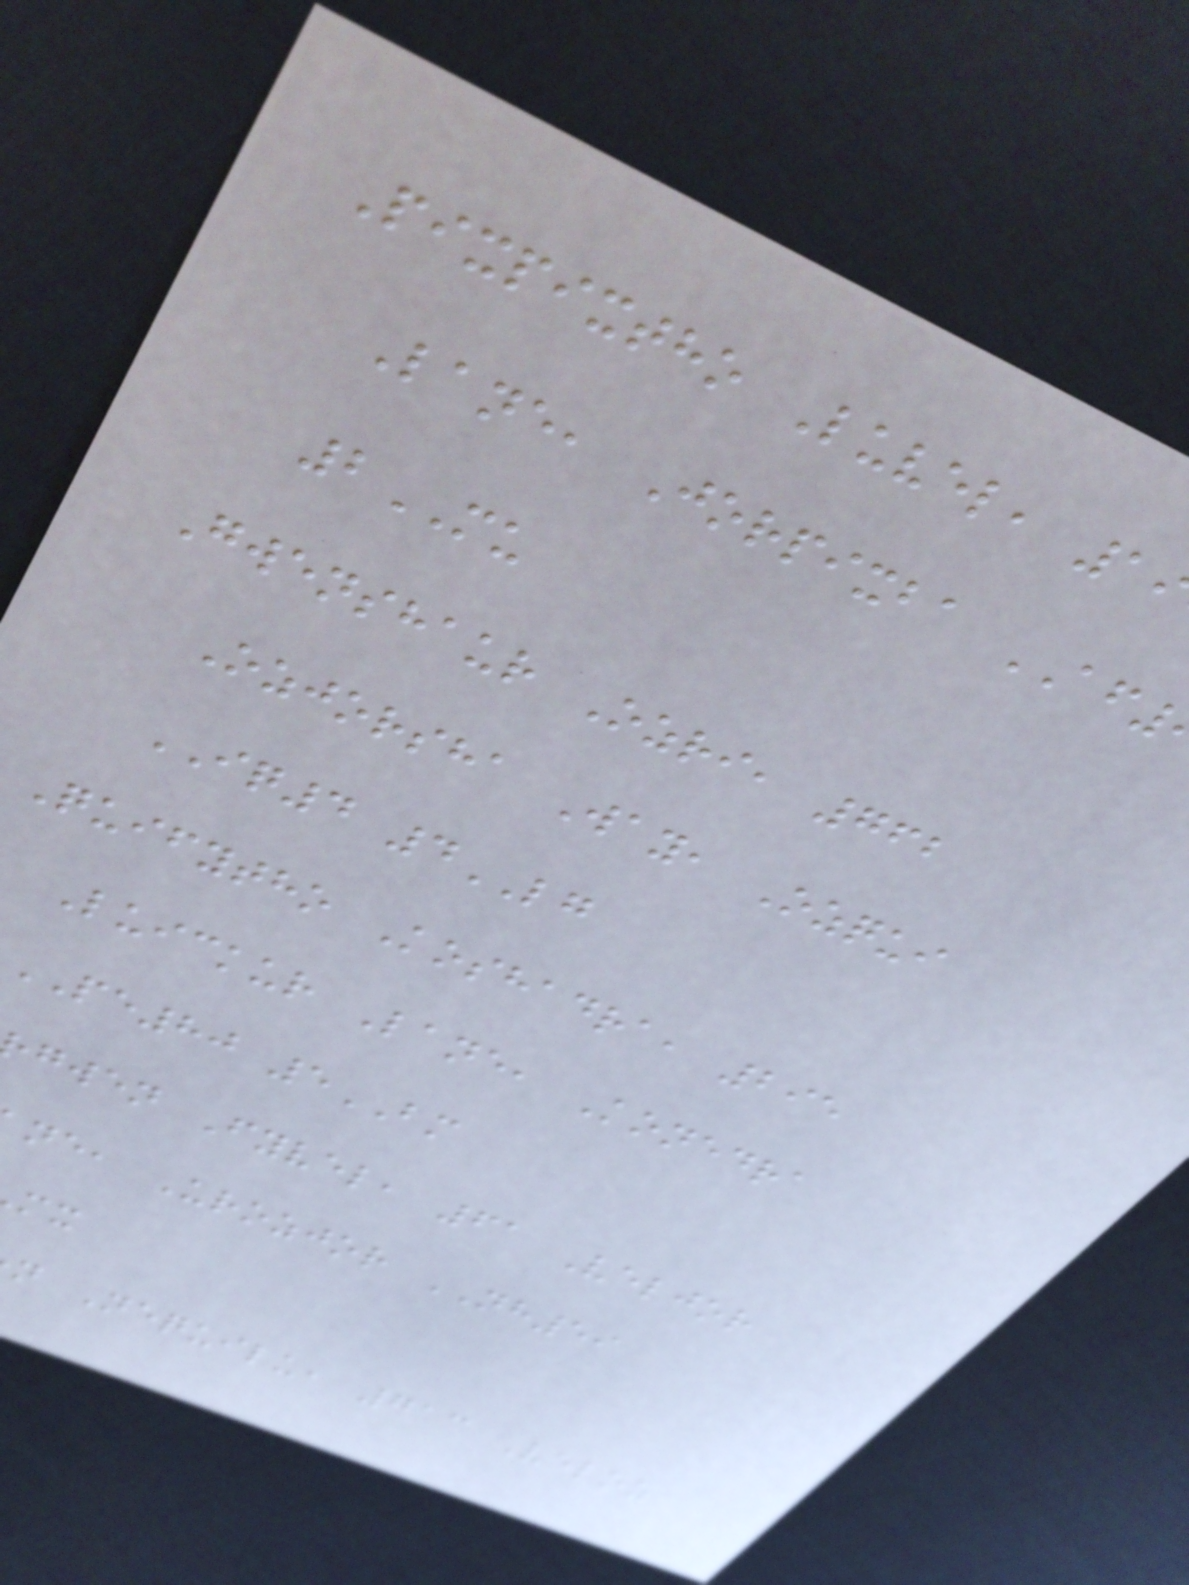Pixpixtho Luvel, 1
Lane, Jorpixba AF
2MU
Gwenshaur Ozri, 762
Ozjorsha Way, Ozqui
IQ4 4LG
Quifytho Koshadra, 295
Luickur Lane, Konedra
PE80 5BM
gwen Fyvel, 61 Veljor
ne, Urozjor NH59
n Nequilu, 713 Veloz
